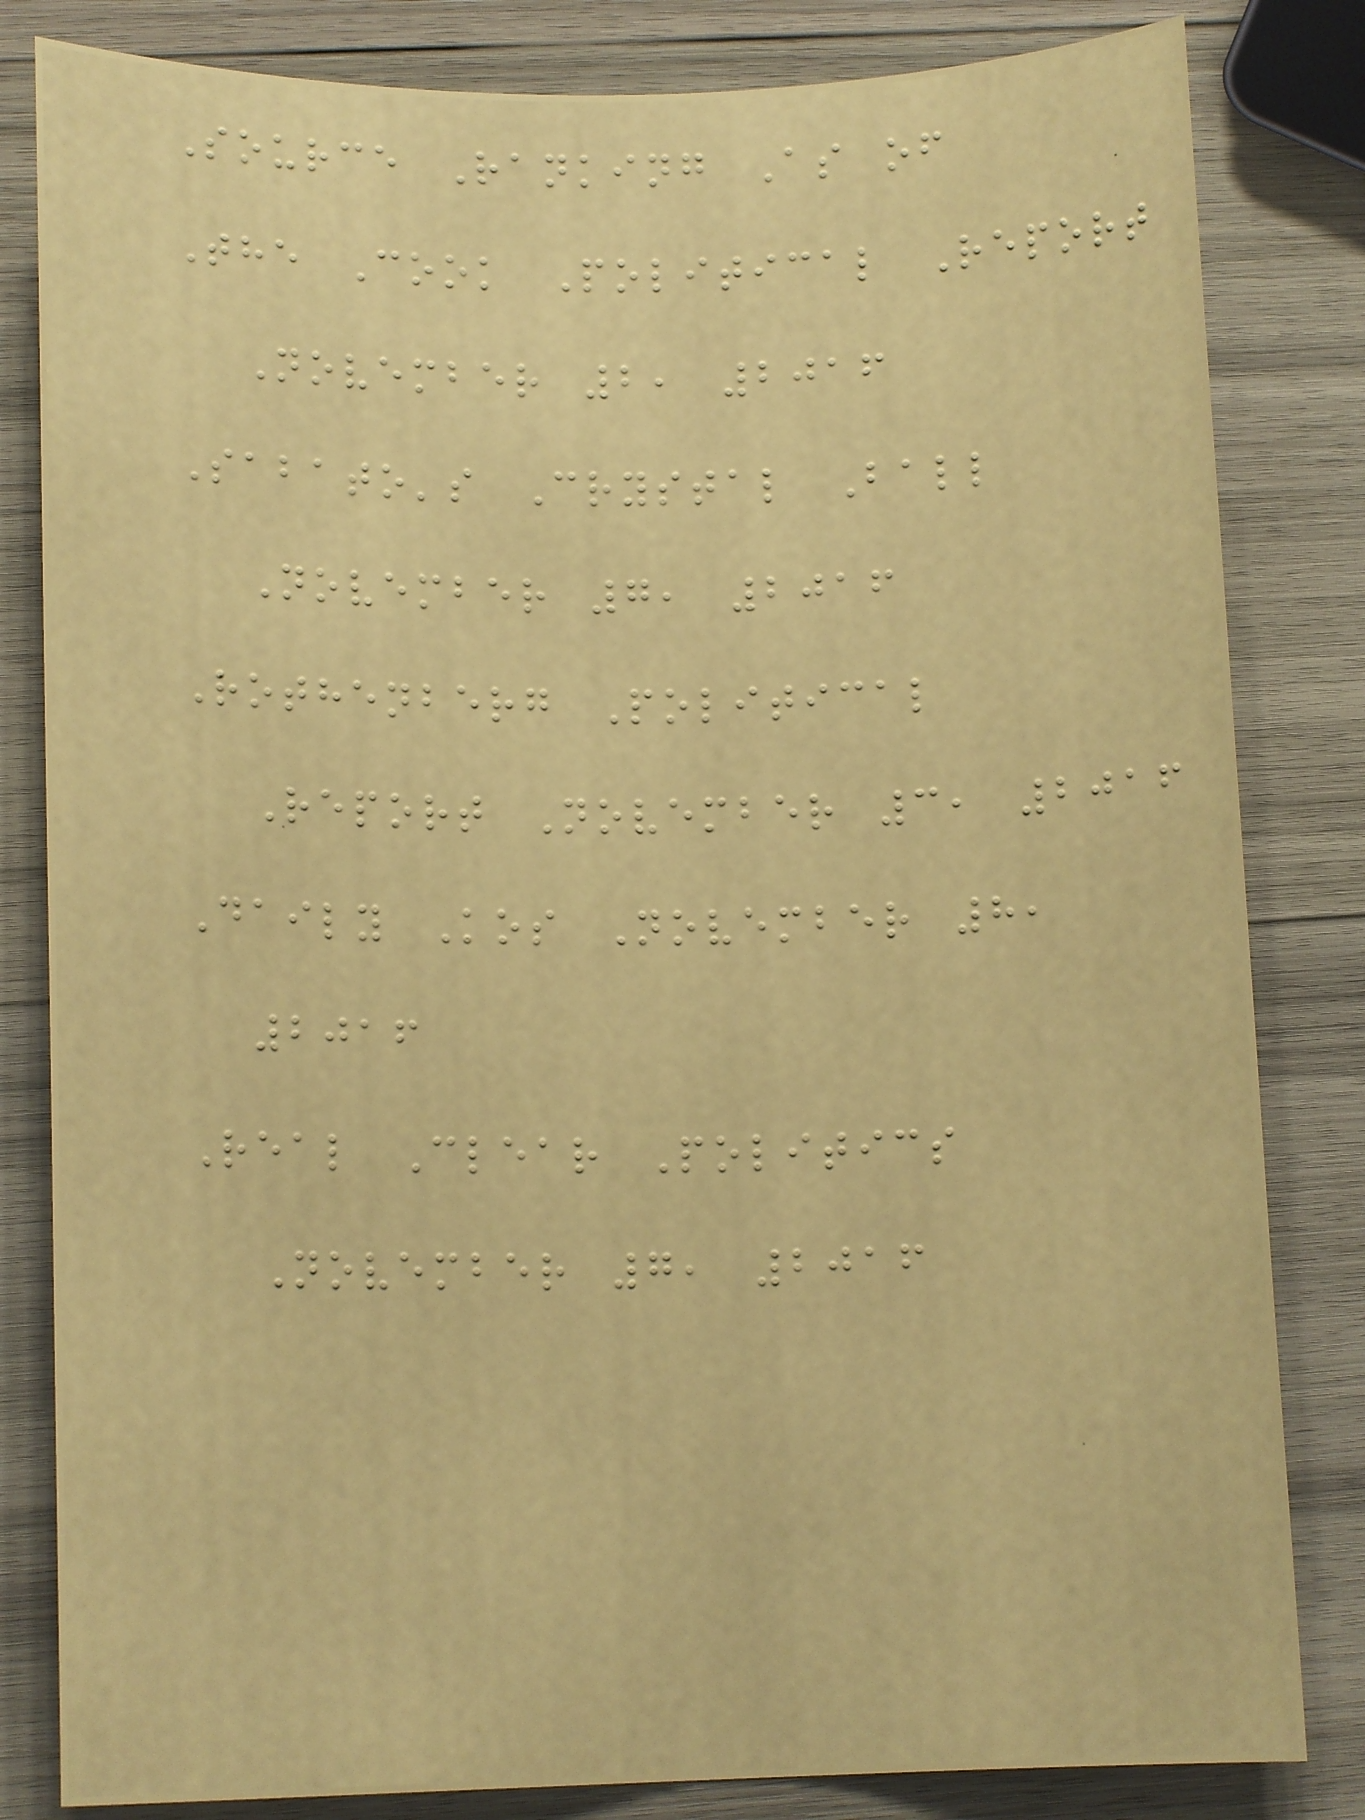Source Ranking As of
The Cook Political Report
November 2, 2016
Sabato's Crystal Ball
November 7, 2016
Rothenberg Political
Report November 3, 2016
Daily Kos November 8,
2016
Real Clear Politics
November 7, 2016
